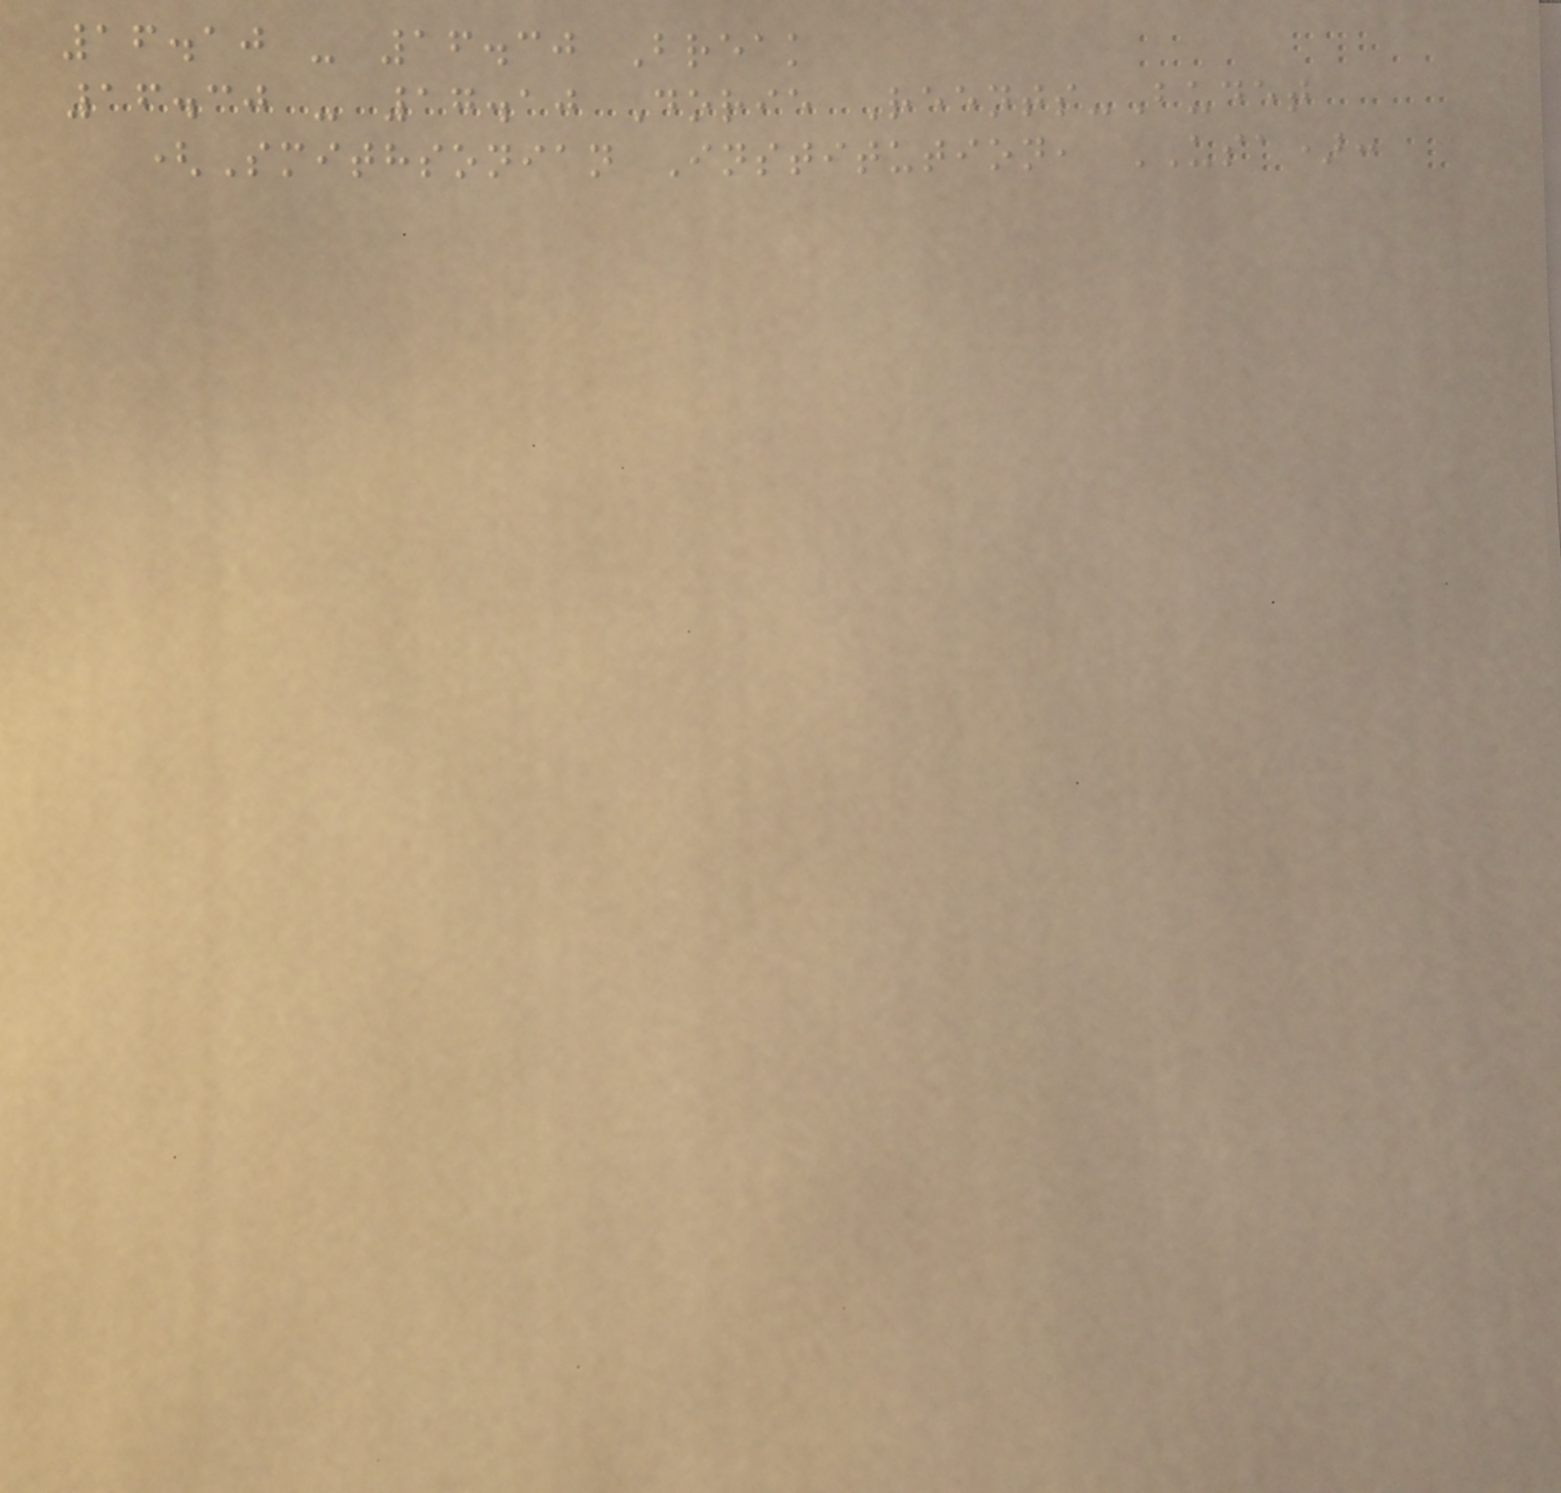16.10 - 16.30 Break
16.30 - 17.10 Dorie Reents-Budet
(Smithsonian Institution, USA):
